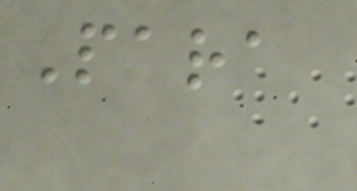Para
